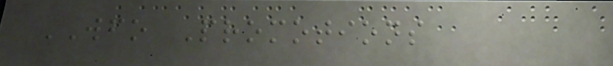WFO Promotions
